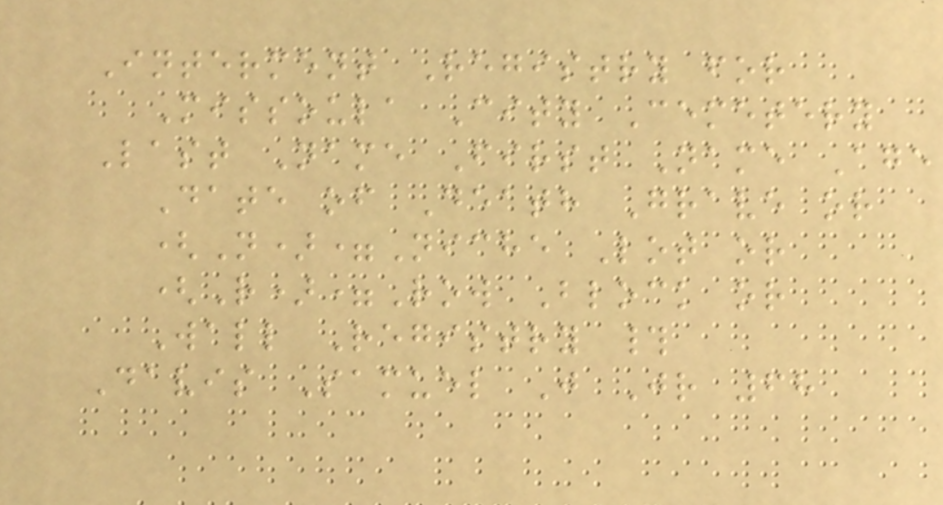Interment Registry for
Missoula City Cemetery
Last Name First Name Age
Date of Death Grave or
(N)=Niche Lot or
(R)=Row Block or
Wall Registry #
Davis Samuel J Jr 68
